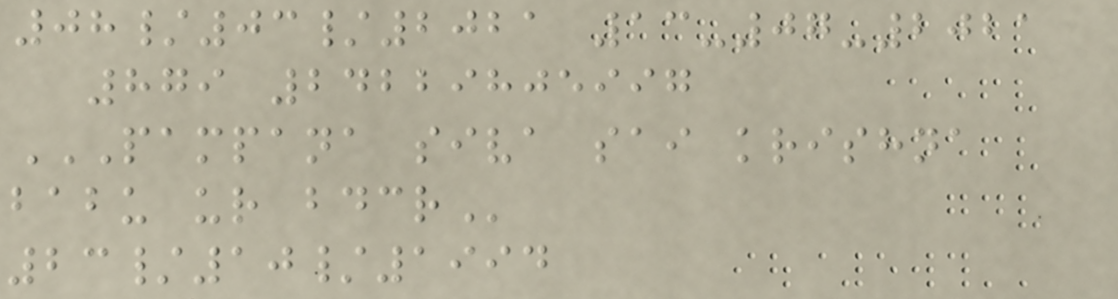08/03/2021 13-07-2021
879 24229805997
PAMPANA SIVA SAI KRISHNA
BABU UR BDCR
23/10/1994
